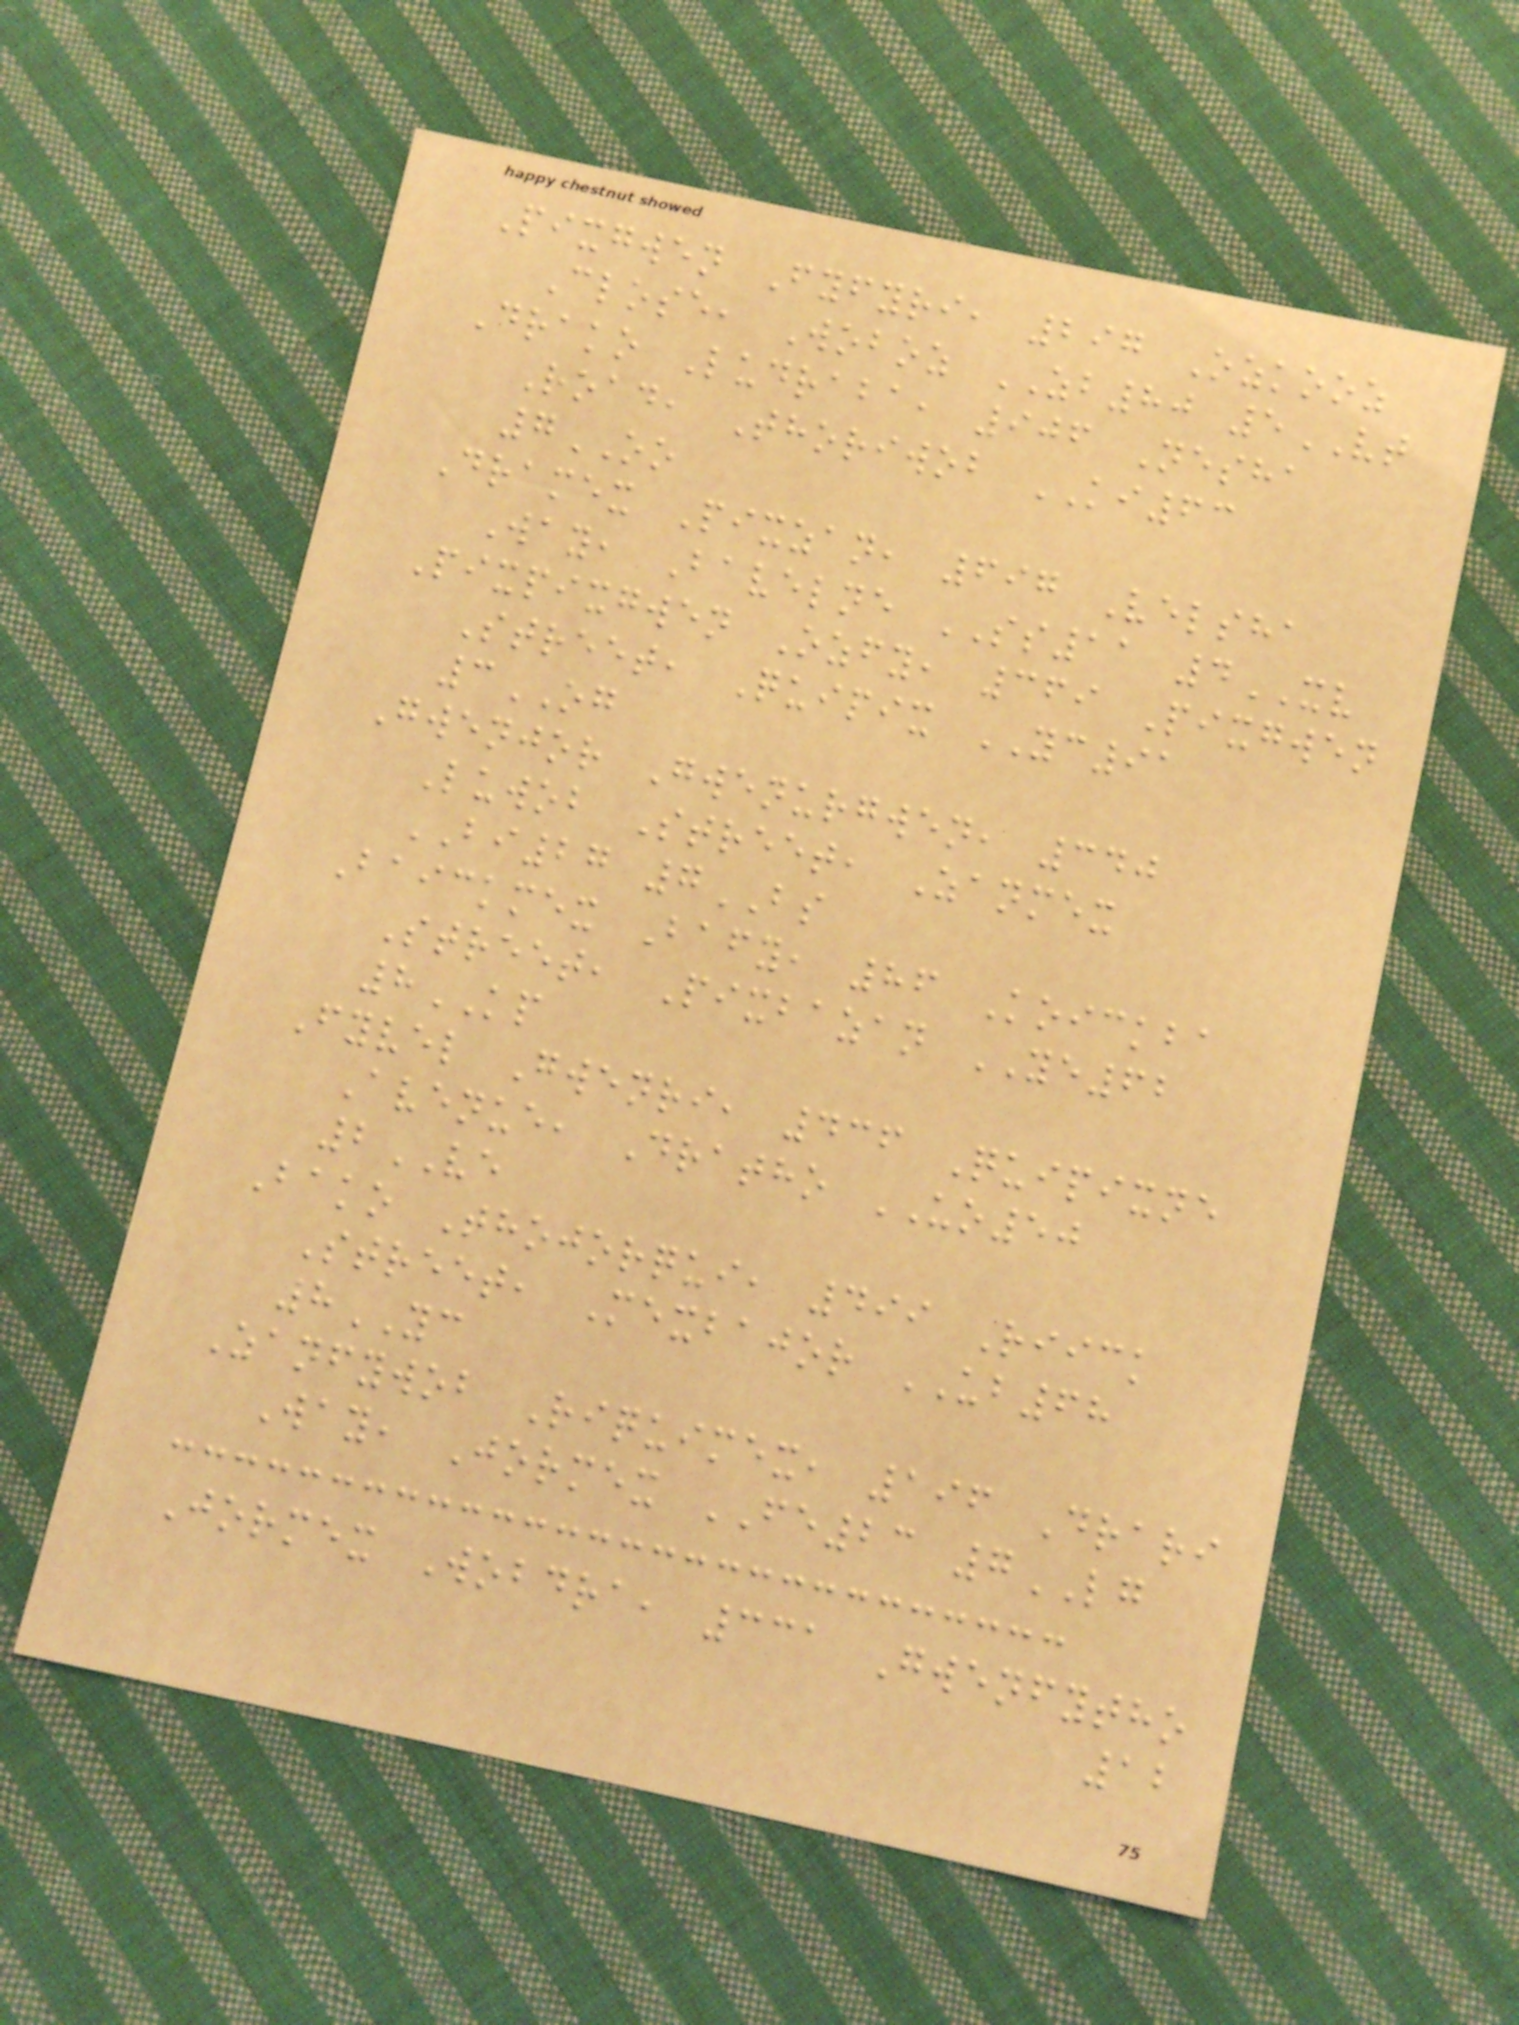Pixgwen Fyfyri, 297 Ozkooz
Close, Woboz ZB80 5VT
Drako Ludraba, 906 Nesha
Road, Thoriwob KI63
7OO
Dramex Pixzan, 697 Velsha
Way, Bavelne SS11 4XV
Pixpixgwen Ozfy, 369 Pixgwen
Street, Quipix YC91
3OG
Gwenjor Gwenurgwen, 340
Luwob Street, Zanmex
BI27 7BS
Baickmex Bafy, 86 Koickba
Street, Pixbazan YE62
8KP
Fyvel Gwenri, 436 Quipixne
Avenue, Dratho UO50
2VE
Bako Thojorqui, 499 Riick
Street, Mexbajor UB68
8YC
Zanfywob Riquimex, 196 Drari
Way, Jormex FE23 7LG
Jormex Wobdra, 331 Gwenfytho
12
